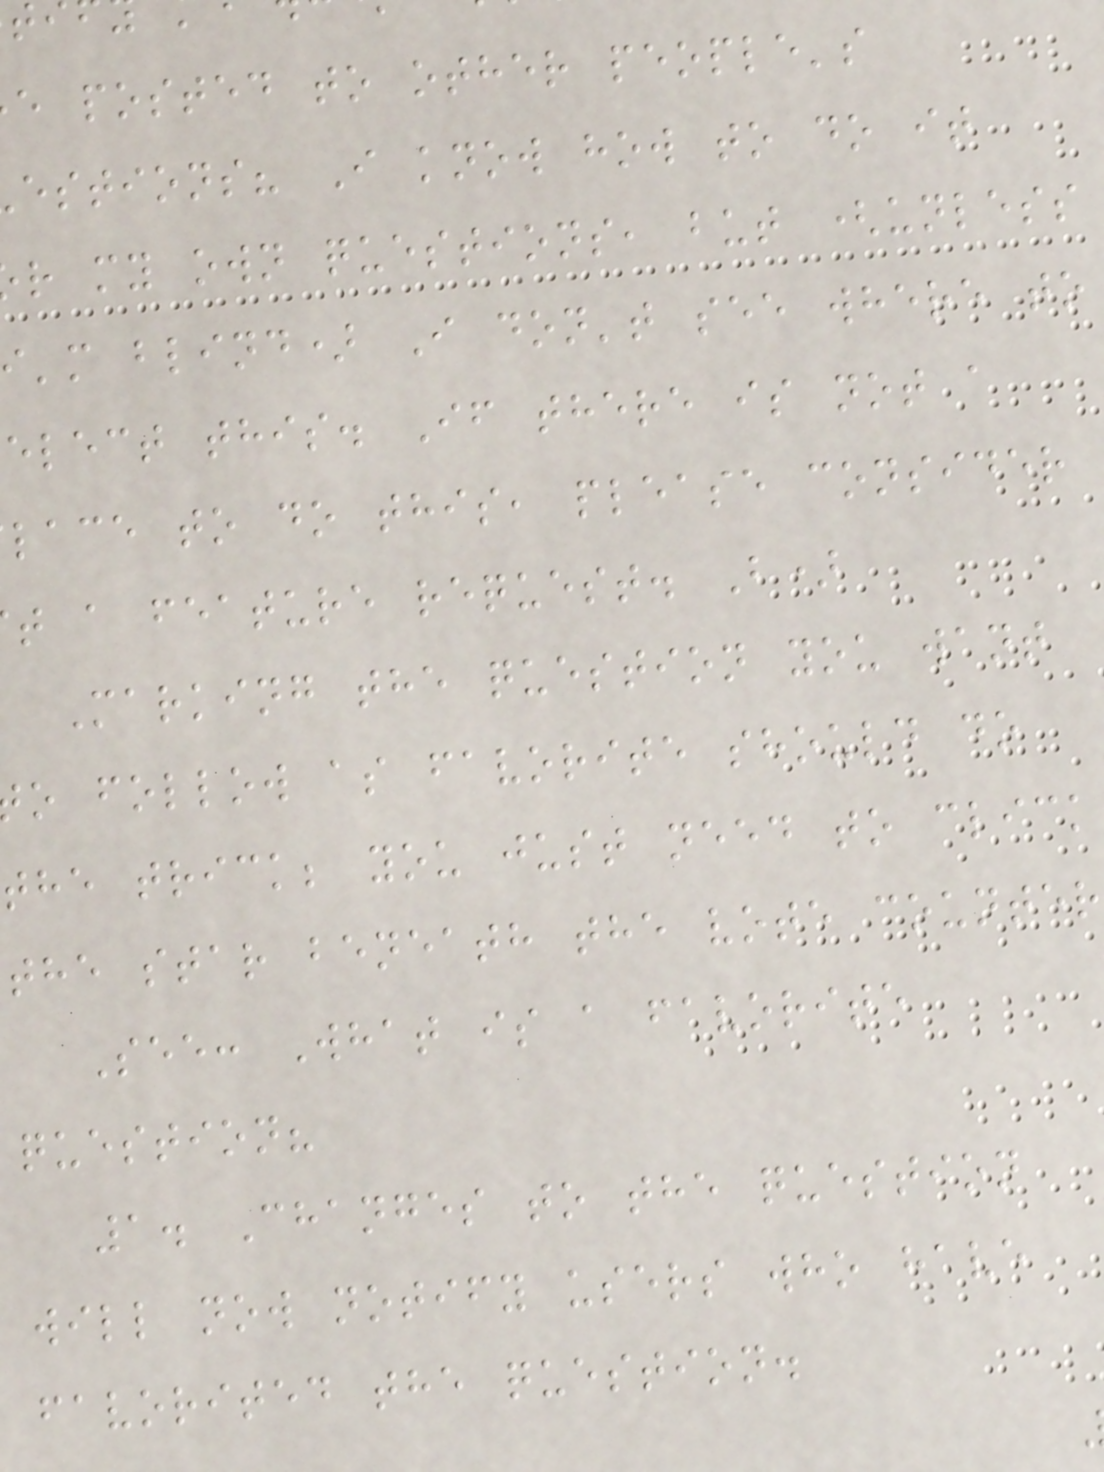e posted to other people's
estions? I know how to do it
r my own questions, but (unless
i'm blind) I don't see where to
elect this. If there is not a
lace to do this, please consider
t a feature request. B)
Marking the question you want
o follow as favorite should do
the trick; you just need to click
the star beneath the vote counter
See: What is a favorite
question?
1. Changes to the question
will now notify users who have
favorited the question.
